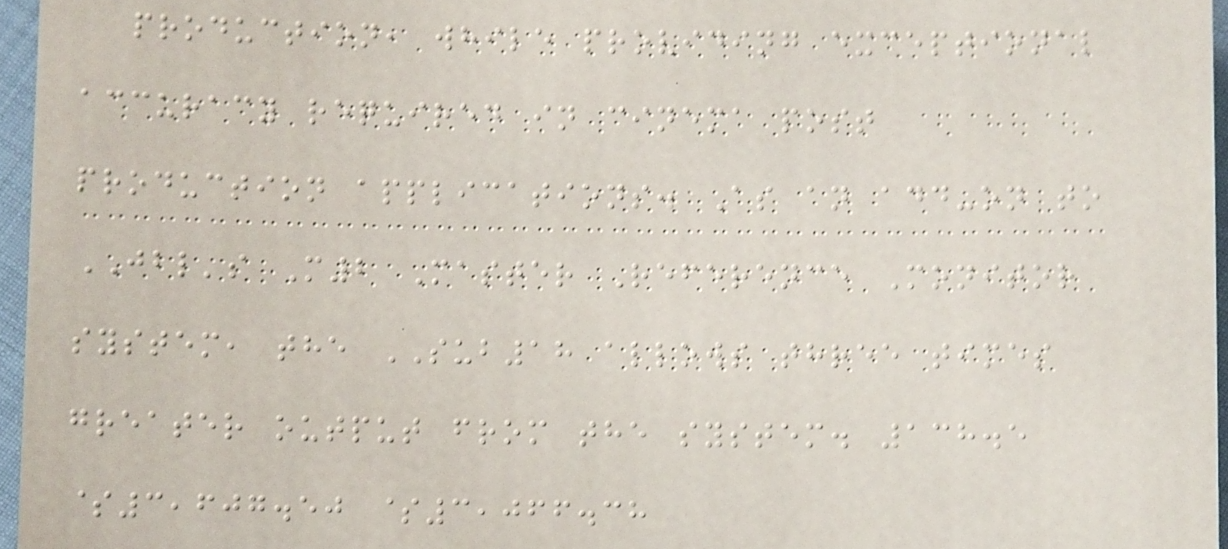production, while providing exceptional
accuracy required in cinema post
production applications. As an add-on to
JBL's M2 Master Reference Monitor
system, the SUB18 allows three times
greater output from the system. 138.5
$3,607.50 $3,066.38
